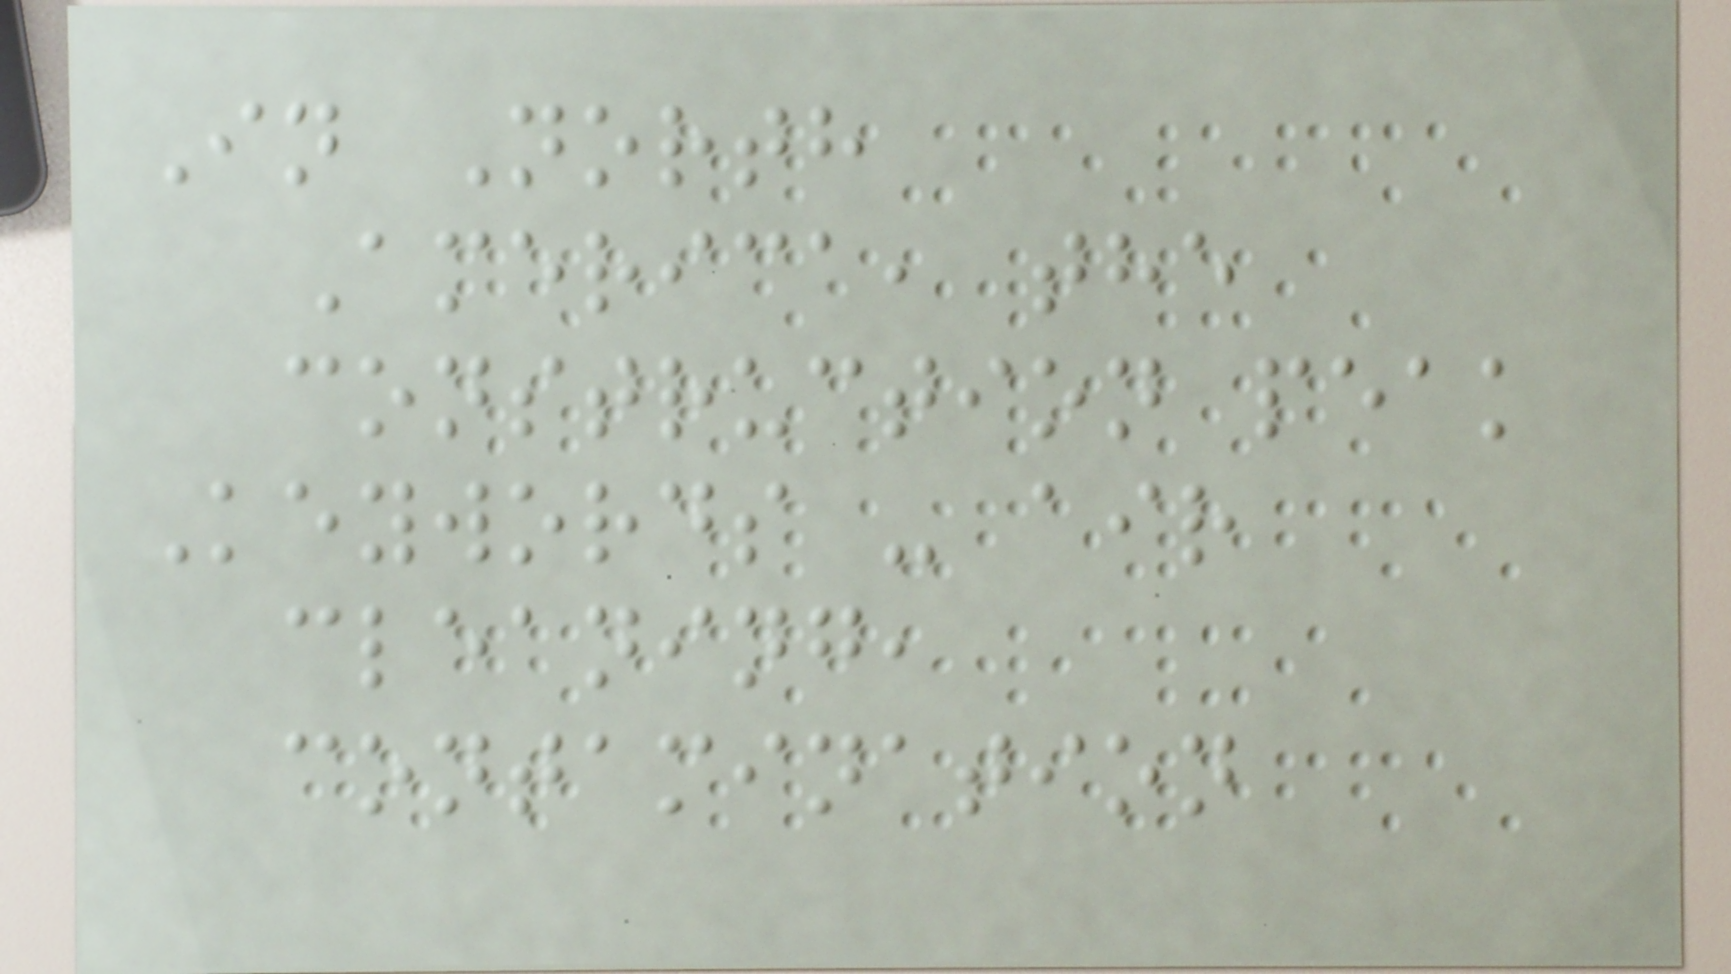In North
America, the
construction peak
Keywords - air
cleaning,
contamination
